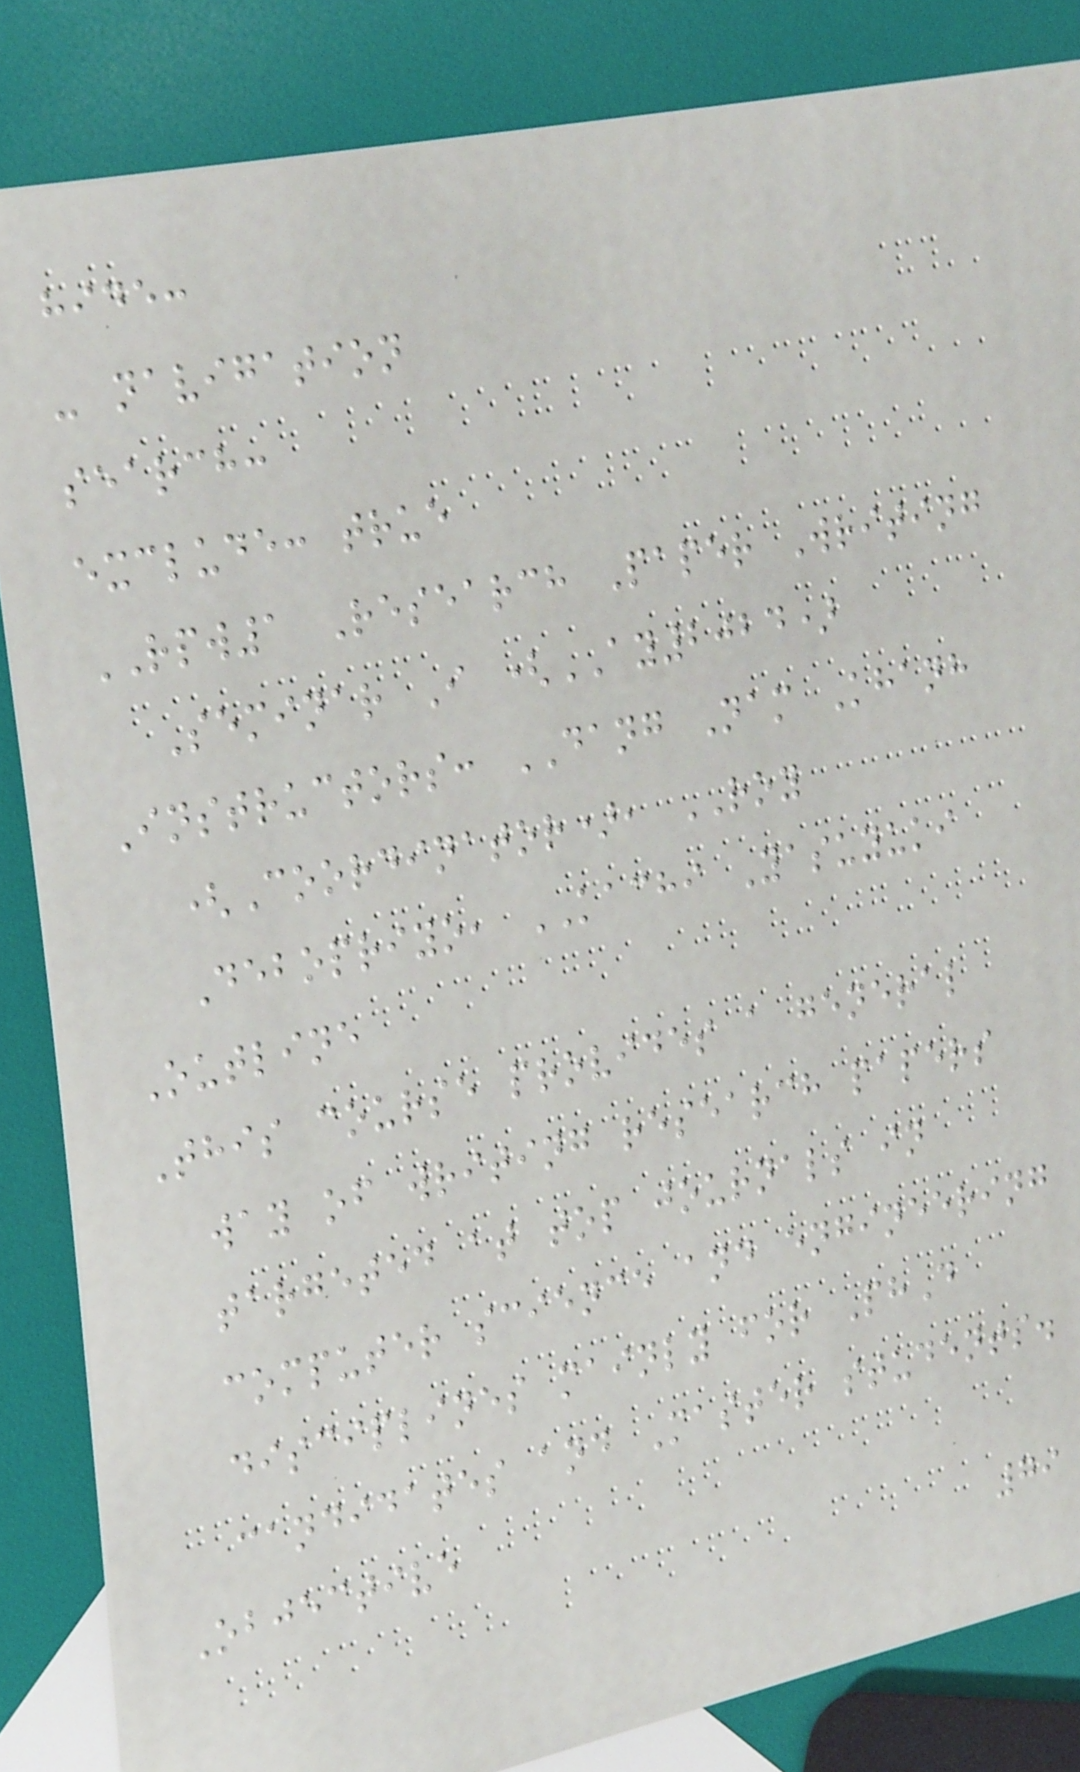hide:
- navigation
search:
exclude: true
RPW1 Research Paper Writing
Seminar I (AY2024)
Instructors: DANG Nam Khanh
(Coordinator), ROY
Debopriyo, KACHI Yasuyuki
Outline
This course provides a general
way of writing research papers
targeted at top journals in
computer science and engineering
disciplines mainly for PhD
candidates and Master students.
Objective
79
